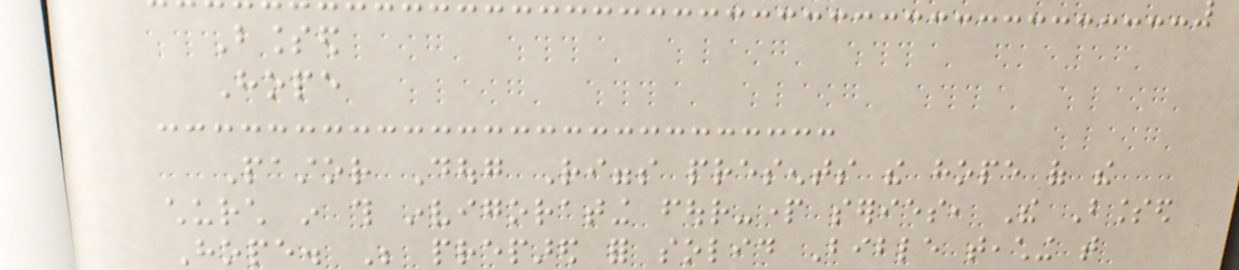Blessed
Hope
Pastor Doug Riggs presents the hope of the
church in this invigorating four-part series, The Blessed
Hope. Be prepared for solid Bible teaching that
